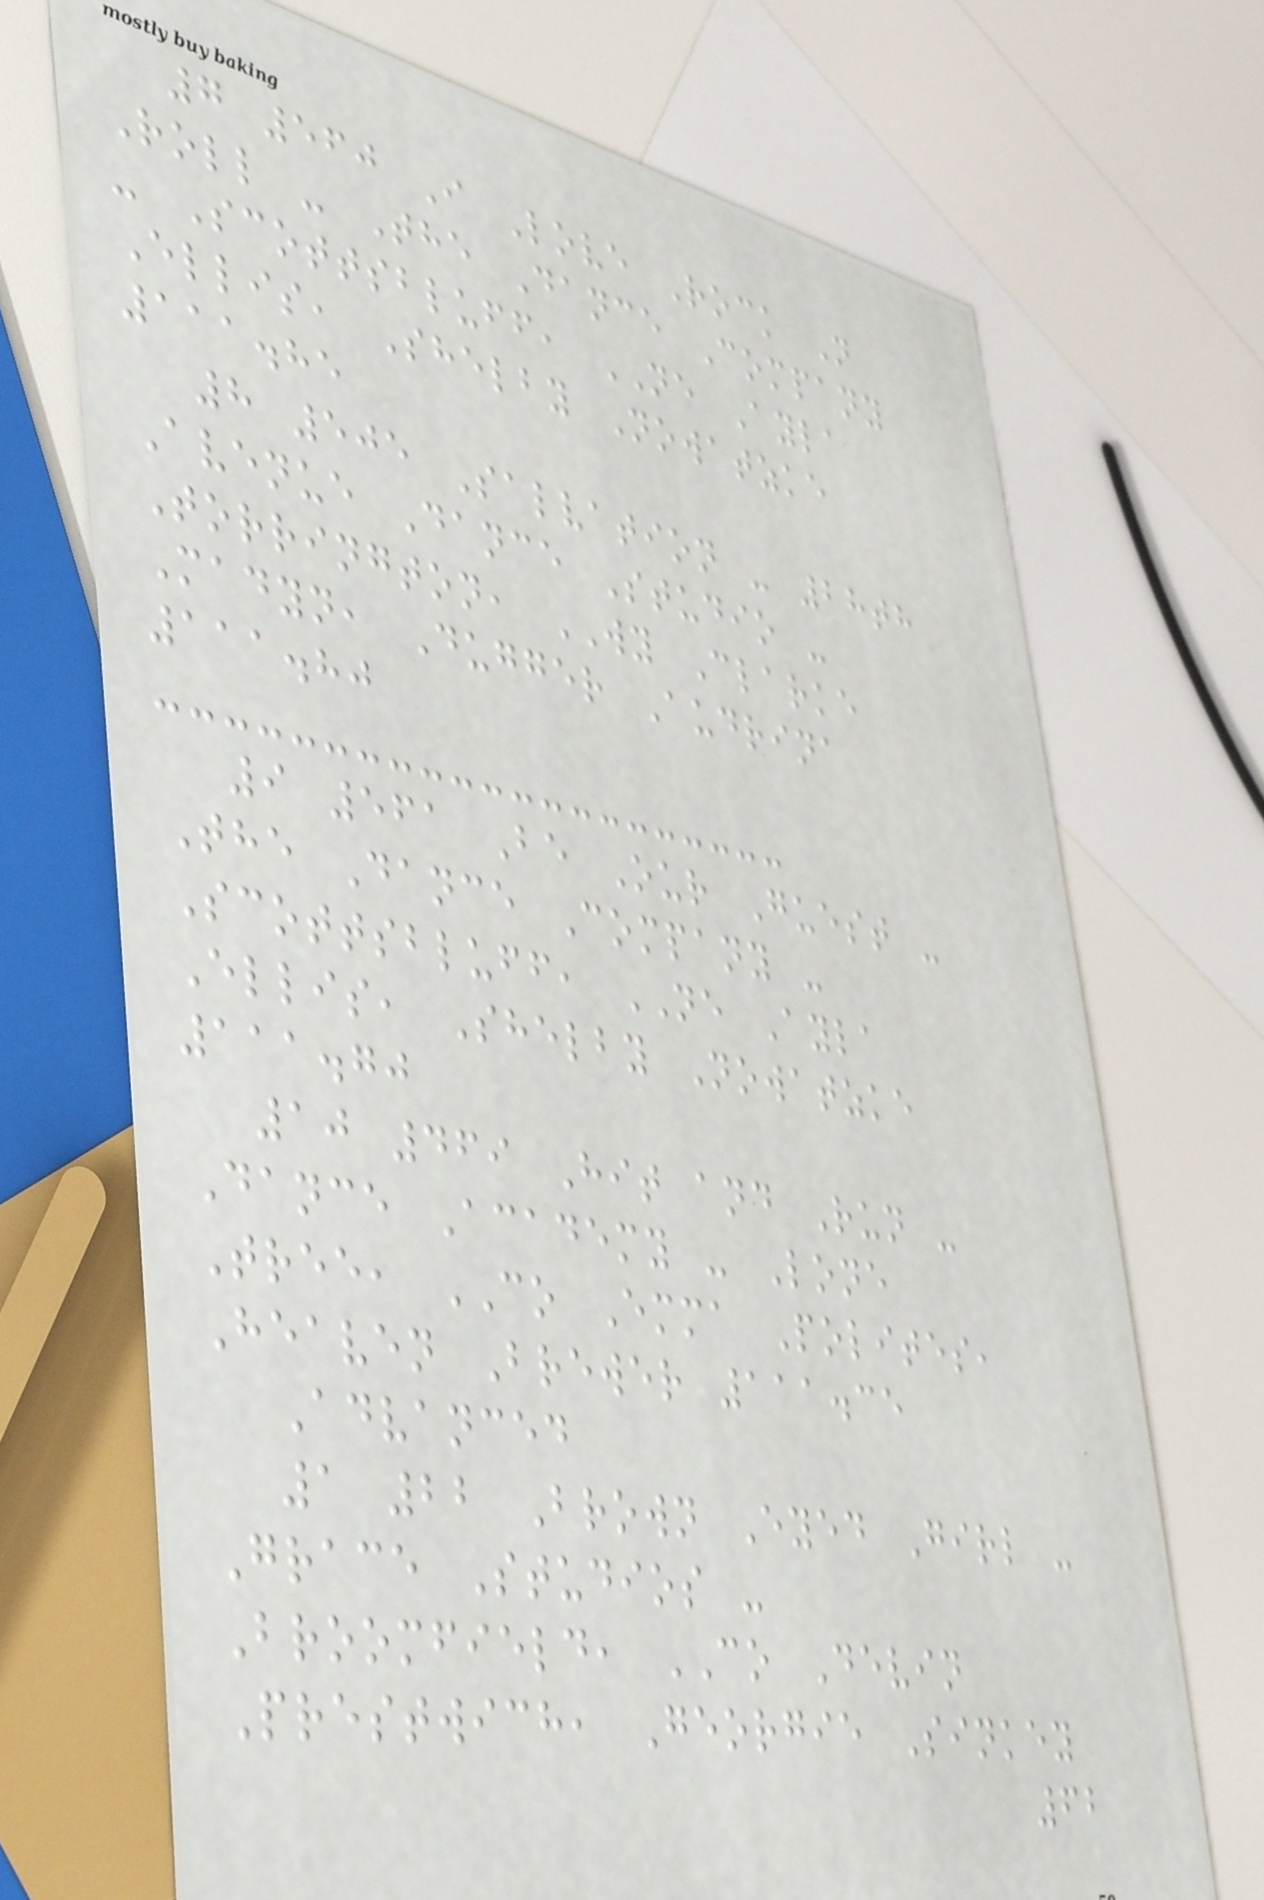7 560 I Love Rock N
Roll - The Dance Company
- Scottsbluff, NE Ayla
Ellis, Shelby Nowatzke
111.85
8 505 Salvation - 28th
Avenue Dance Studio -
Torrington, WY Clarke
Madyn, Dugger Audrina
111.80
9 561 Be Our Guest -
The Dance Company -
Scottsbluff, NE Ayla
Ellis, Shelby Nowatzke
111.70
10 469 Hit and Run -
Dance Academy - Lone
Tree, CO Emma Polites,
Heaven Brewer 111.35
Advanced
1 22 Brown Eyed Girl -
Grace Studios -
Broomfield, CO Devin
Prestwich, Georgie Sinkey
62
